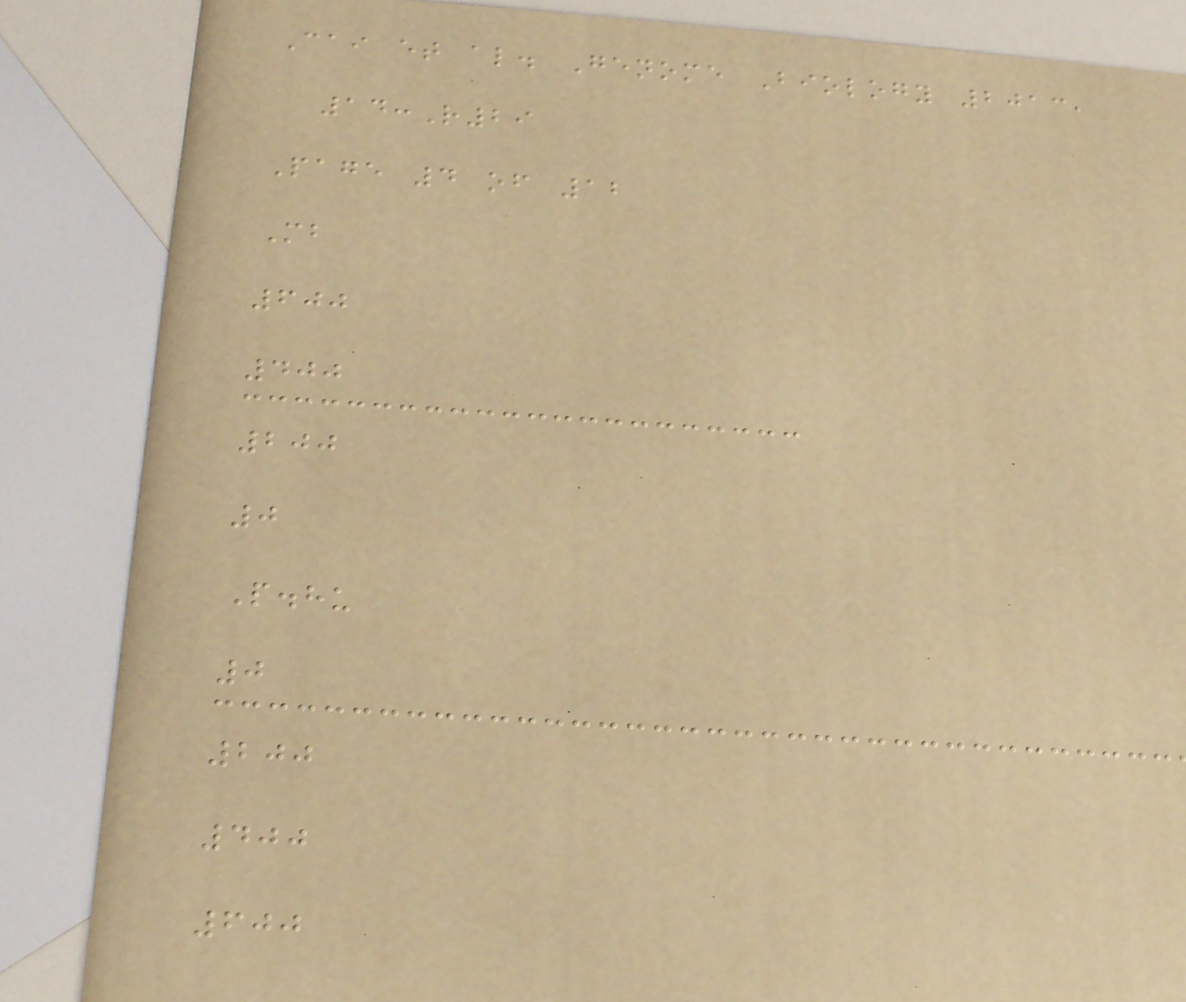Cai et al. Genome Biology 2013,
14:R29
Page 4 of 12
Mb
600
400
200
0
P.hu
0
200
400
600
